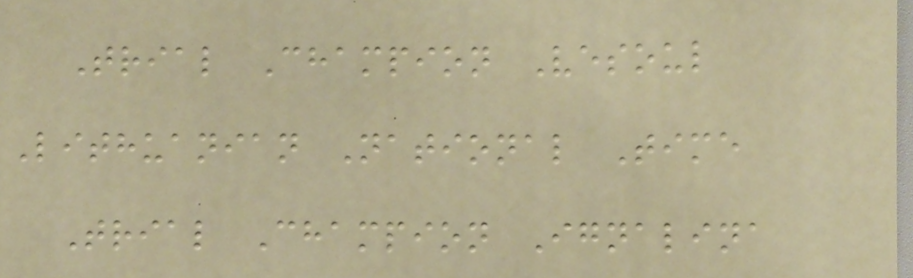Trial Champion Vesoul
Lithuanian National Time
Trial Champion Ignalina
